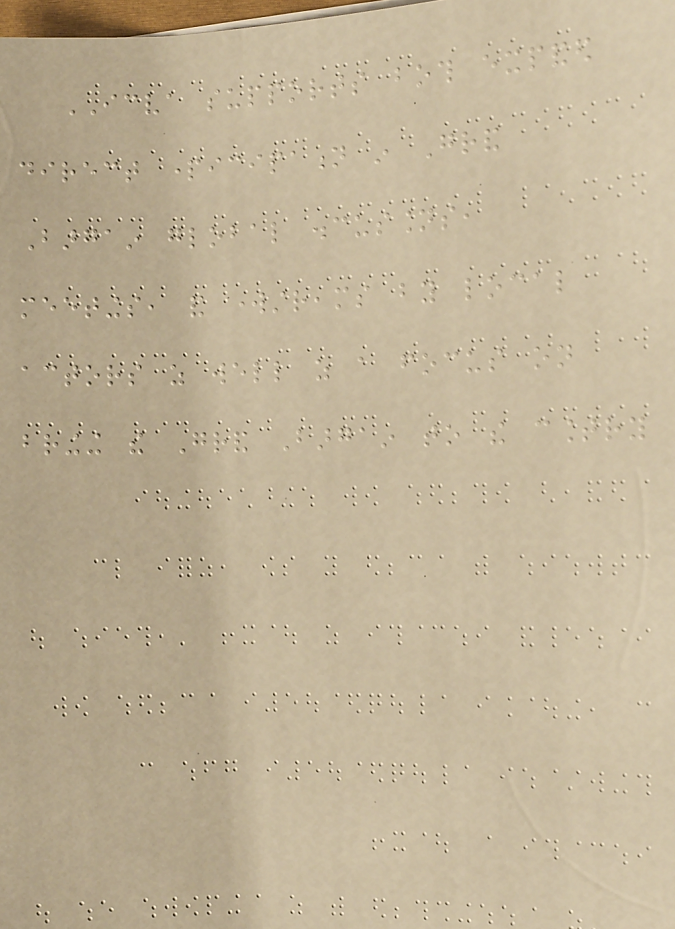ICVA supports both expanded
direct participation in Grand
Bargain global discussions,
meetings, and workstreams by local
actors as well as a focus on
bringing the Grand Bargain to the country
